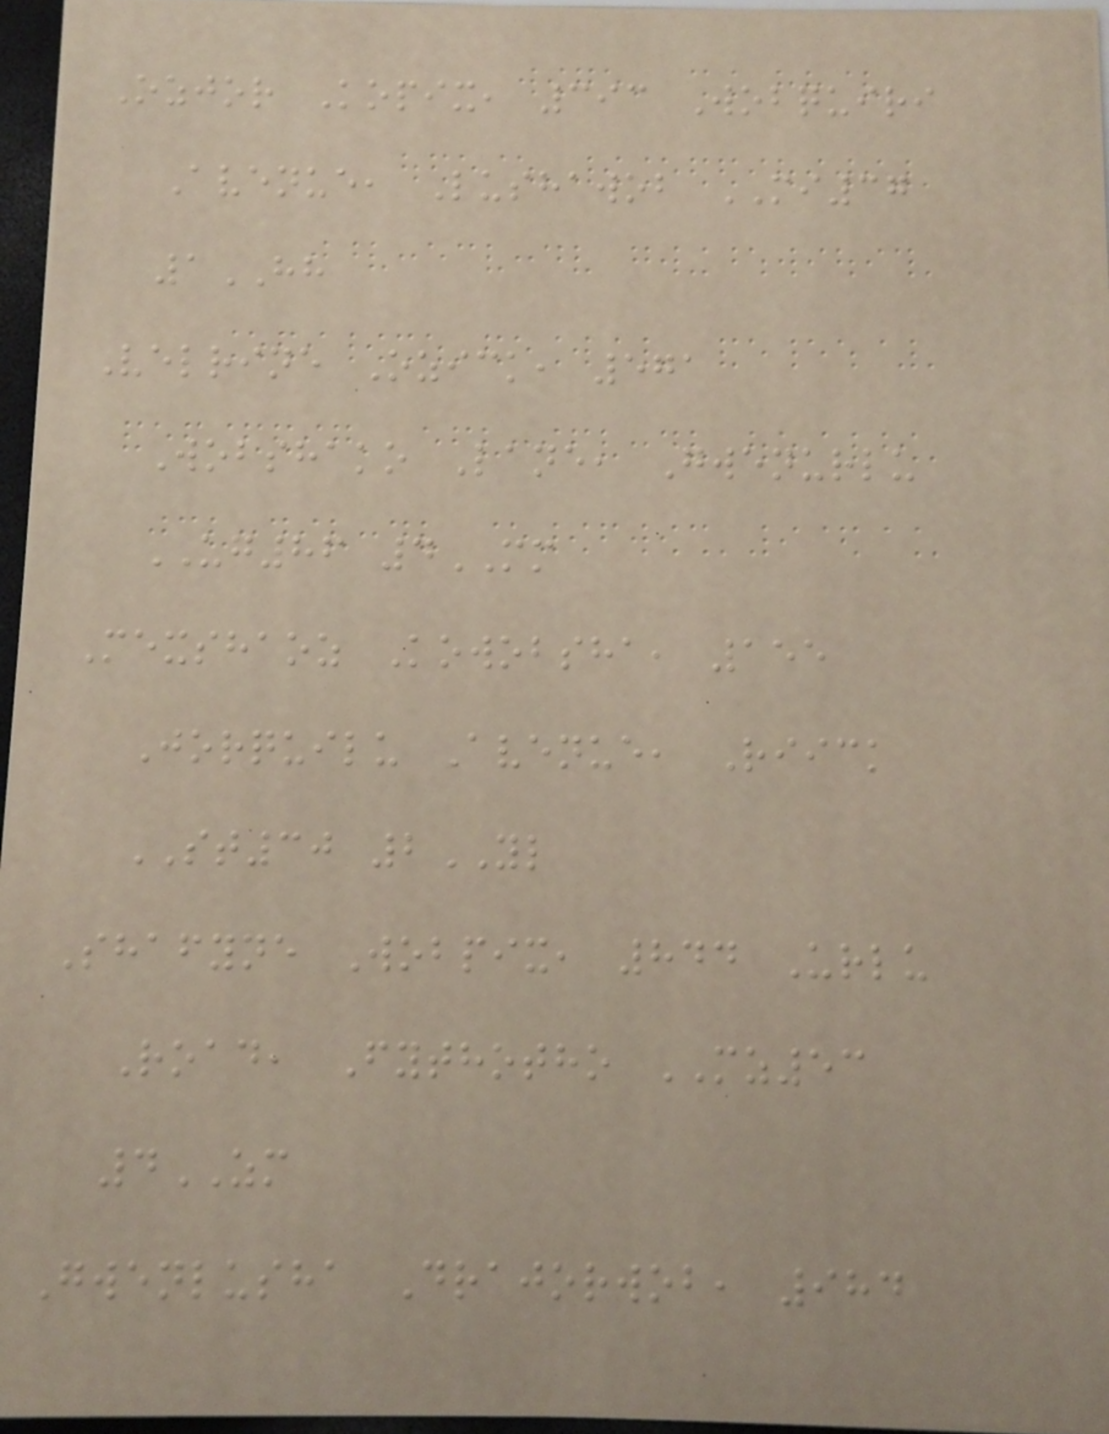Ozjor Kopix, 393 Wobquiri
Avenue, Lushawob MI37
1HH
Velrine Ozick, 571
Wobshako Lane, Gwenurlu
UG86 4MM
Mexshaoz Kowobsha, 155
Jorquilu Avenue, Riick
ST30 2YL
Shafyne Wobpix, 844 Urlu
Road, Fythotho MZ53
4ZM
Gwenlusha Drajorwob, 984
